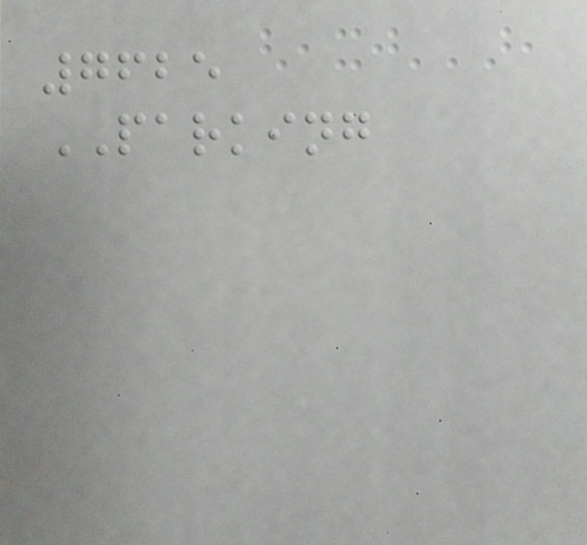7625
PARKING
